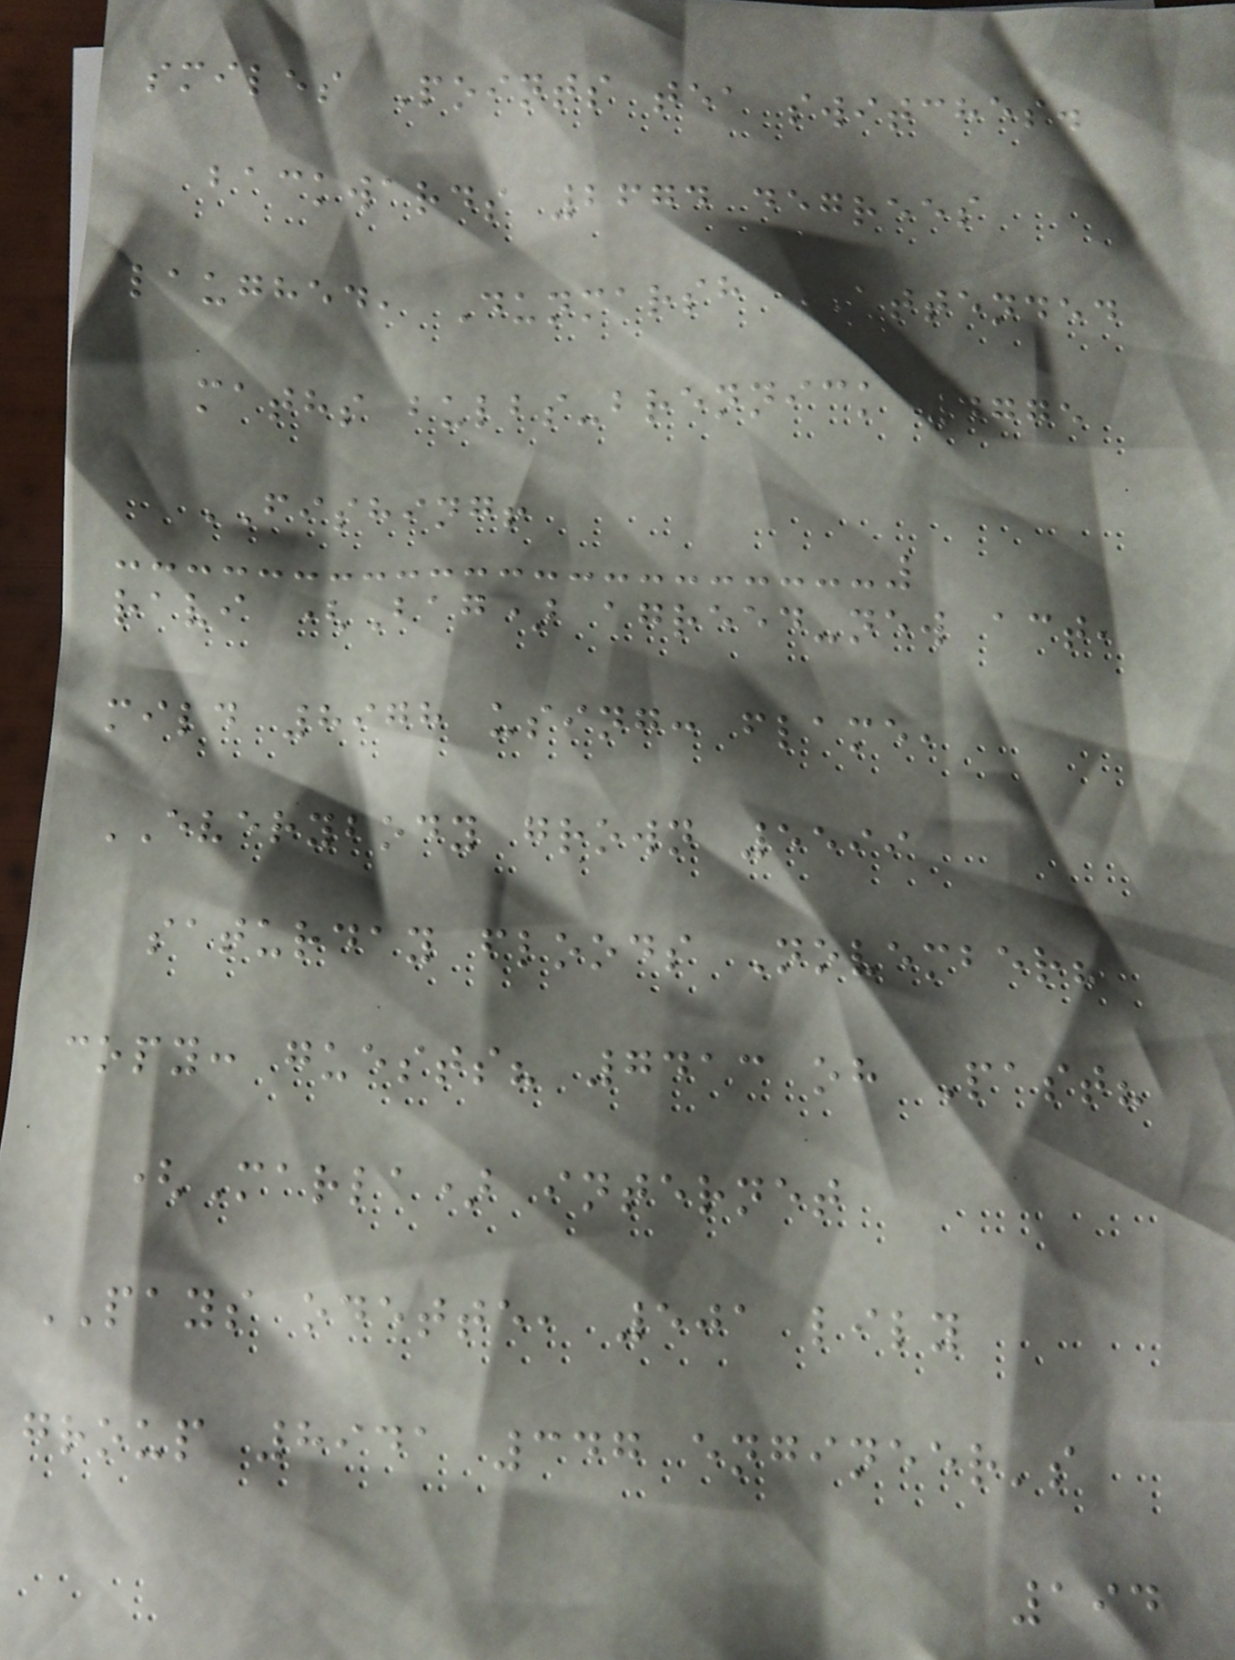smiles Points tea switches.
backwards 2674 degrees
laughed, Dunmarsh ATTENDED
maths bulbs-brennick 4775
FISHING!
ravi (Bag) agreed-new act,
mild 8978 using: flame,
EVERYBODY grown 5599
saturday floods November?
copy: guests? 7413 oh Past?
(Marla) internet
PAYS odette, 501 lily
group 8941 347 engineer's
194
